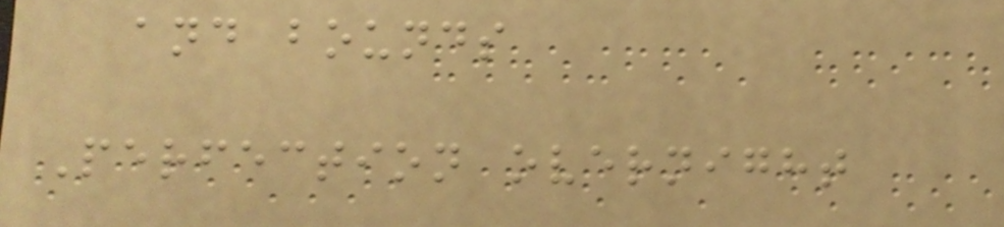and bounds
Perfection overnight
